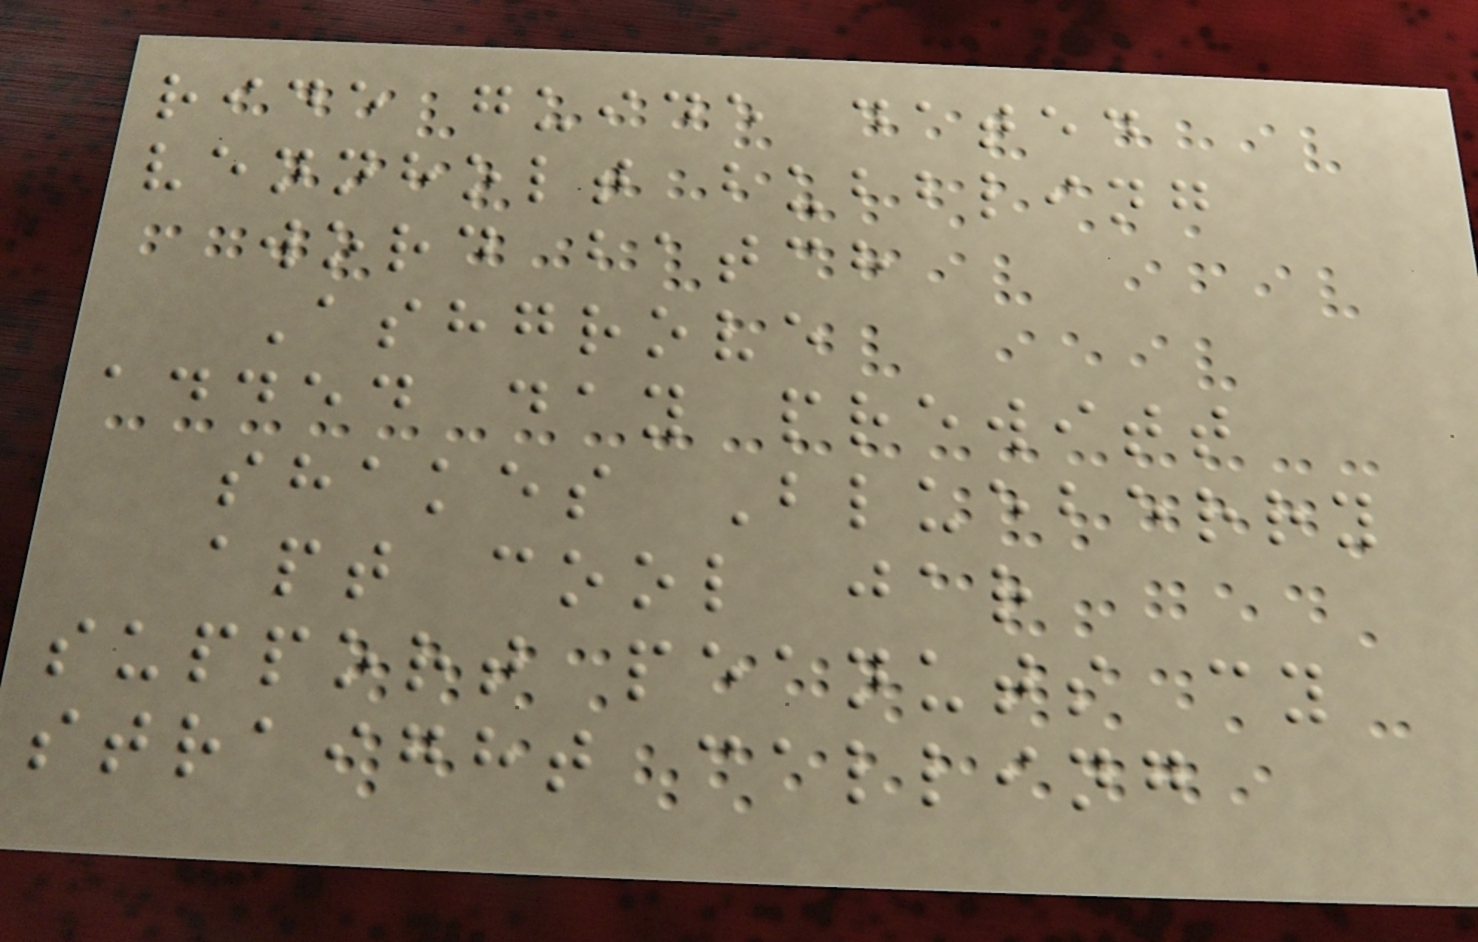ride guide dated
vennholt bubbling
word batch
Ashgrove
added day prewitt
shakes Blueberry
apt cool jar
support peanuts cy
straight calling
